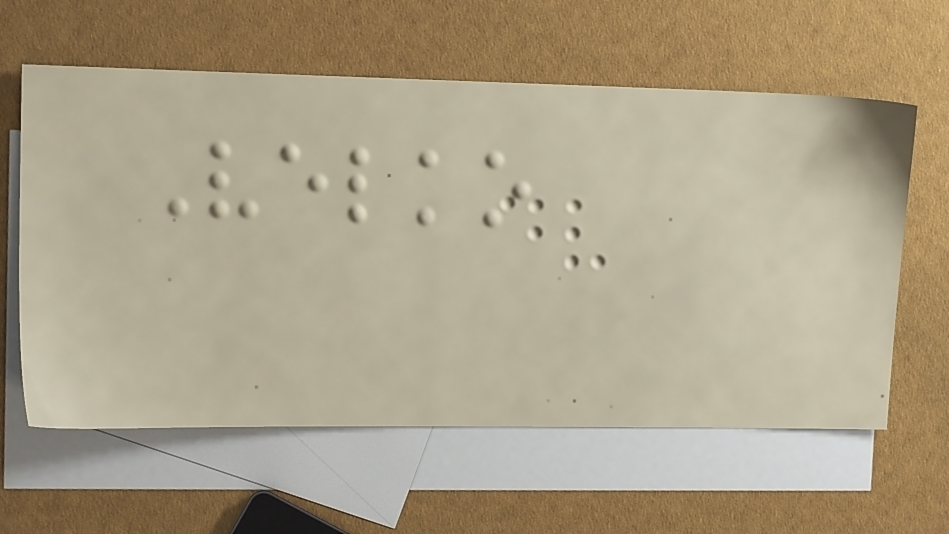Velko
